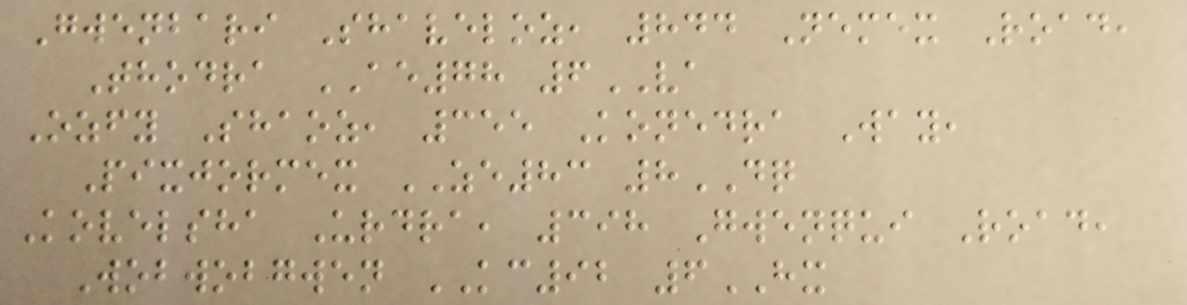Gwenbari Shaveloz, 844 Nemex Road,
Thodra AE78 6VA
Ozfy Shaoz, 355 Konedra Way,
Pixjormex ZE83 8DQ
Kovelsha Urdra, 398 Gwenqui Road,
Wobwobgwen KC92 6HX
